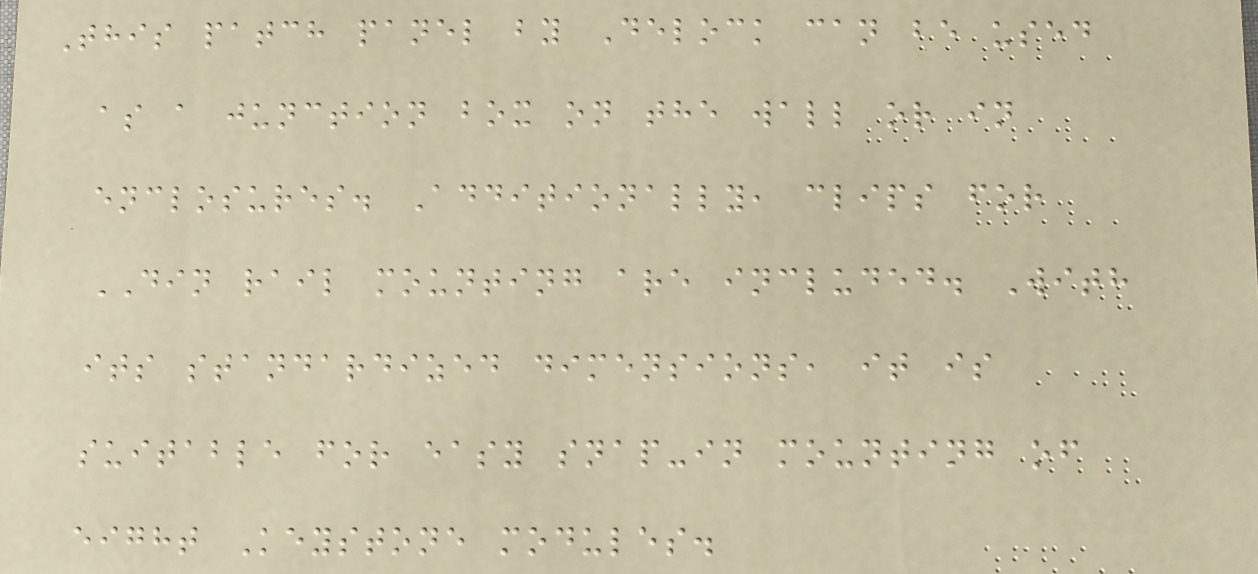This patch panel by Delock can be used
as a junction box on the wall or in
enclosures. Additionally, clips for
DIN rail mounting are included. With
its standardized dimensions, it is
suitable for easy snap-in mounting of
eight Keystone modules.
